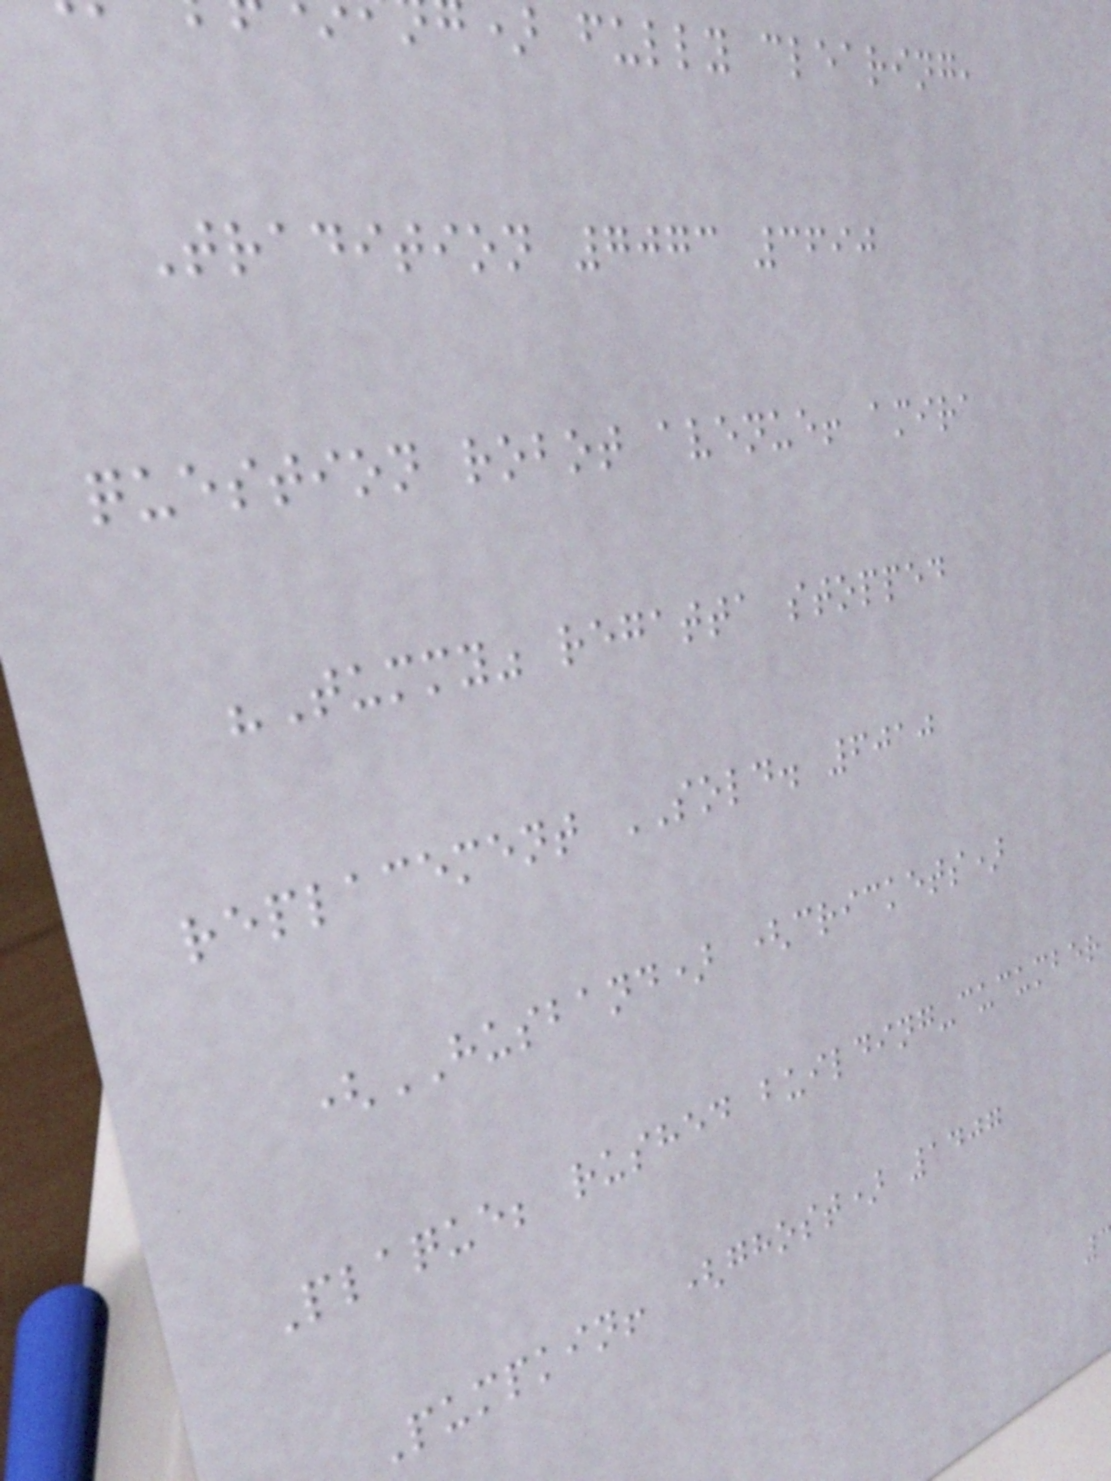) fully clearing,
Tradition 7073 3690
question robot avenue! amira
"Tummy" regatta stopped
replacement SOLD. 6010
(HUSBAND) (crickets)
Plaque; rushed building-cucumber
Pumpkin! (ghost) 1407
